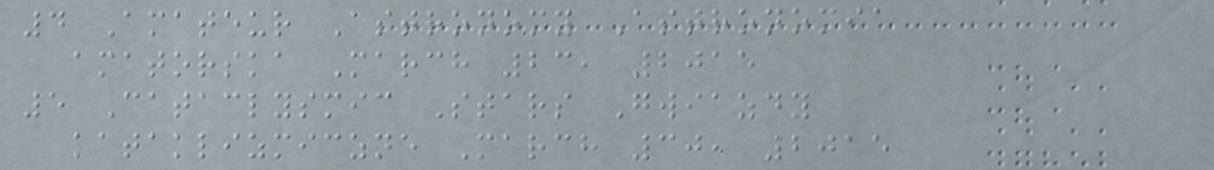4 Amateur Astronomy Astronomia
amatorska March 23, 2015
5 Cataclysmic Stars Gwiazdy
kataklizmiczne March 30, 2015
